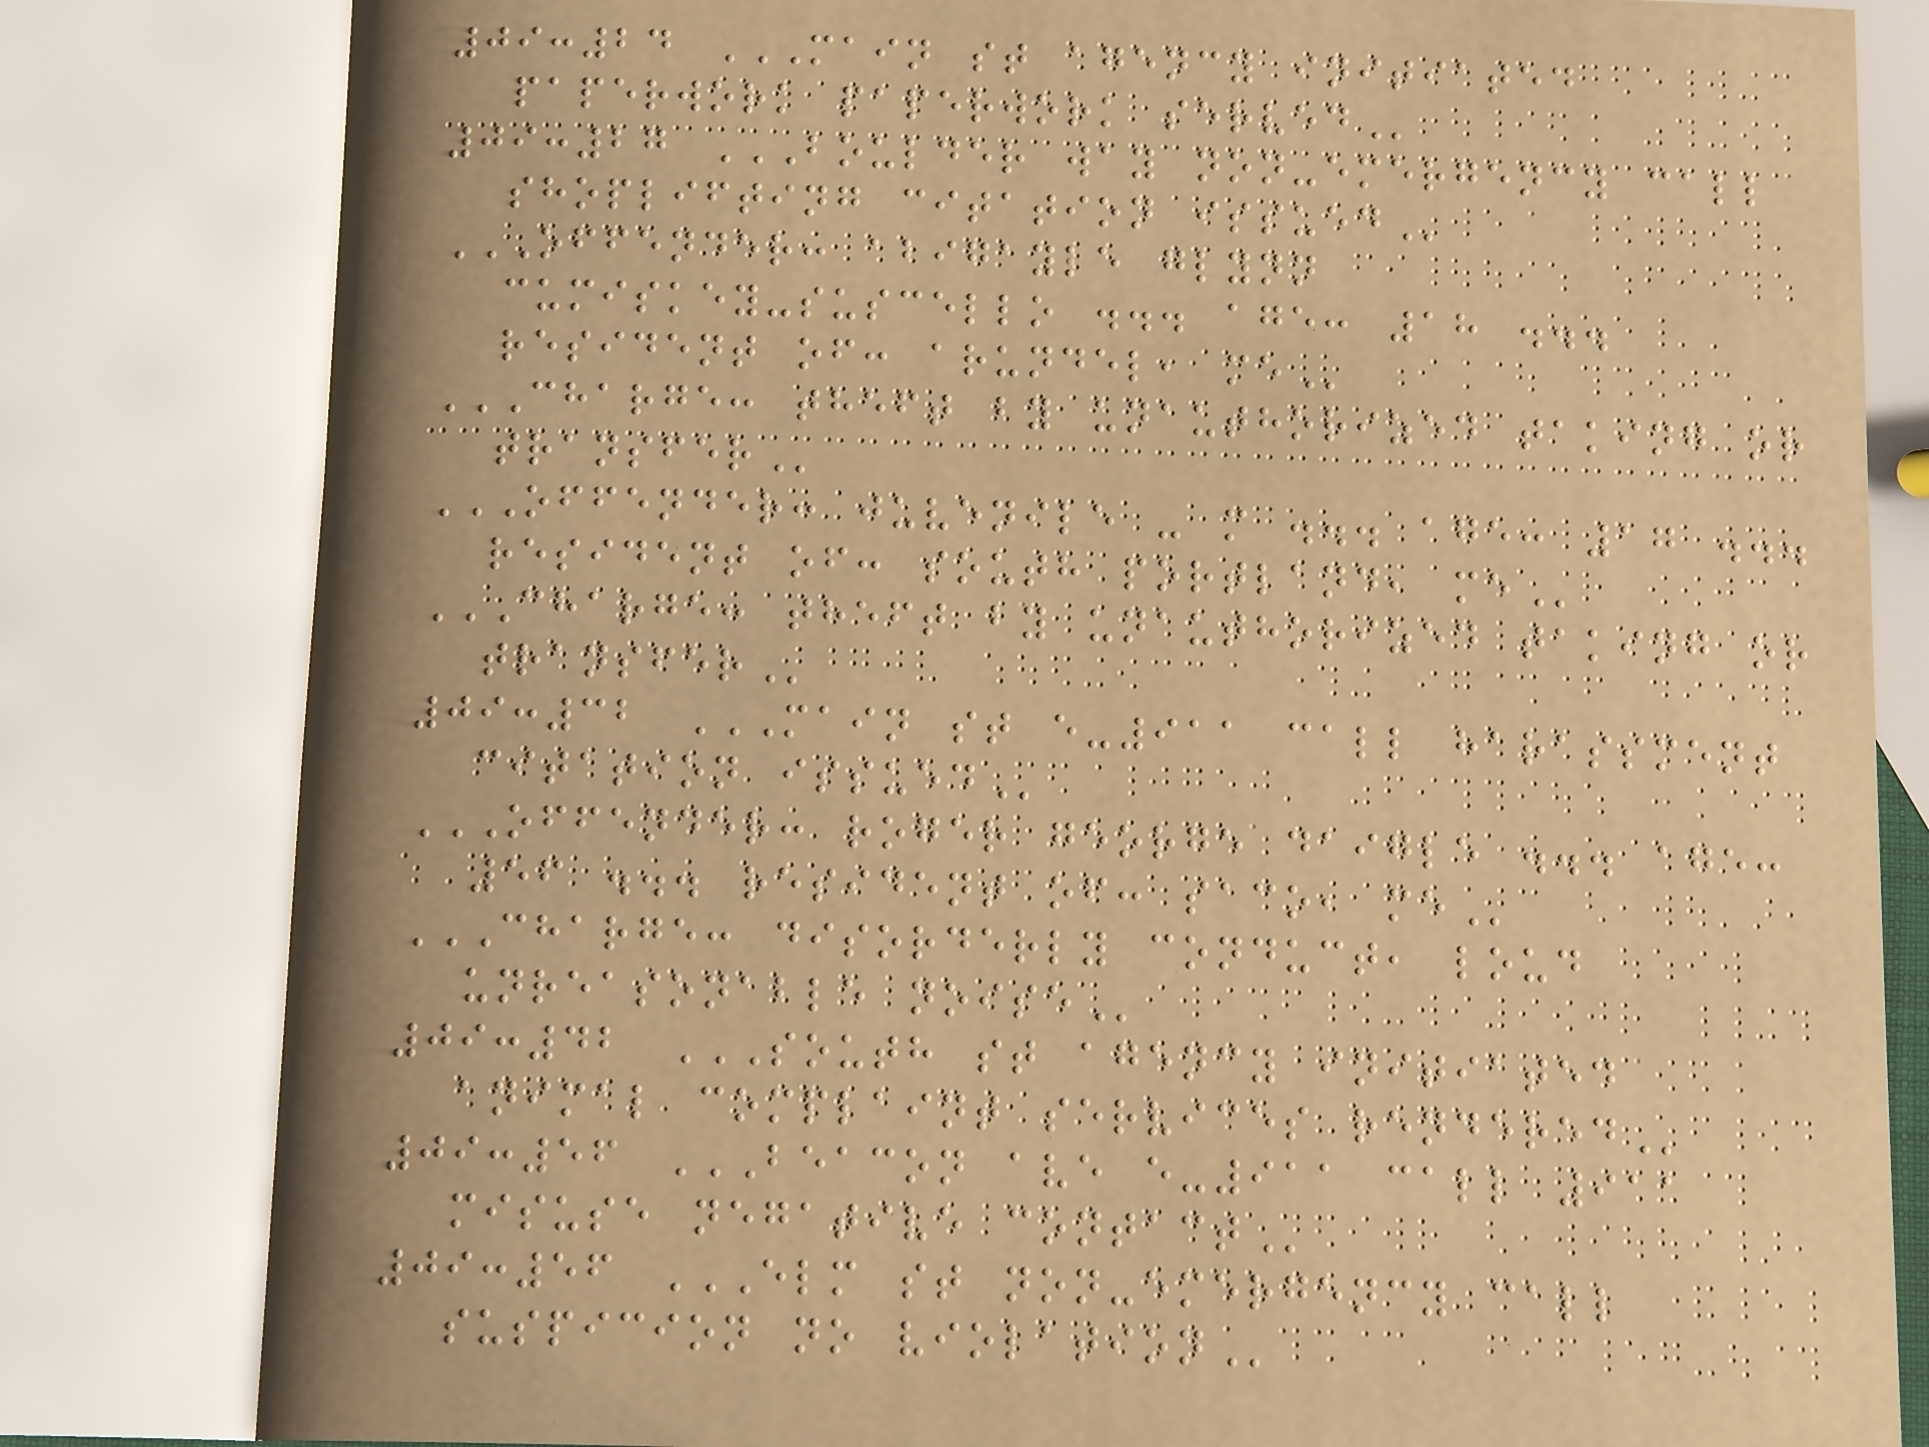09:24 MAIN ST AGENCY INITIATED
PAPERWORK PAPERWORK SERVED
09:27 BOULDER WAY NON-EMERGENCY CALL
SHOPLIFTING CITATION ISSUED
OFFENDER: ABIGAYLE GLYNN
CUMISKEY-SUSCELLO ... AGE: 18 ...
RESIDENT OF: ARUNDEL, ME
CHARGE: THEFT BY UNAUTHORIZED TAKING OR
TRANSFER
OFFENDER: JUVENILE - M ... AGE: 17 ...
RESIDENT OF: SOUTH PORTLAND, ME
CHARGE: THEFT BY UNAUTHORIZED TAKING OR
TRANSFER
09:32 MAIN ST E-911 CALL HARASSMENT
CITATION ISSUED
OFFENDER: ROGER GEORGE DAIGLE ... AGE:
56 ... RESIDENT OF: SACO, ME
CHARGE: DISORDERLY CONDUCT, LOUD
UNREASONABLE NOISE
09:42 SOUTH ST AGENCY INITIATED
ANIMAL COMPLAINT SERVICES RENDERED
09:56 BEACON AVE E-911 CALL 911
MISUSE NEGATIVE CONTACT
09:56 ELM ST NON-EMERGENCY CALL
SUSPICION NO VIOLATION
